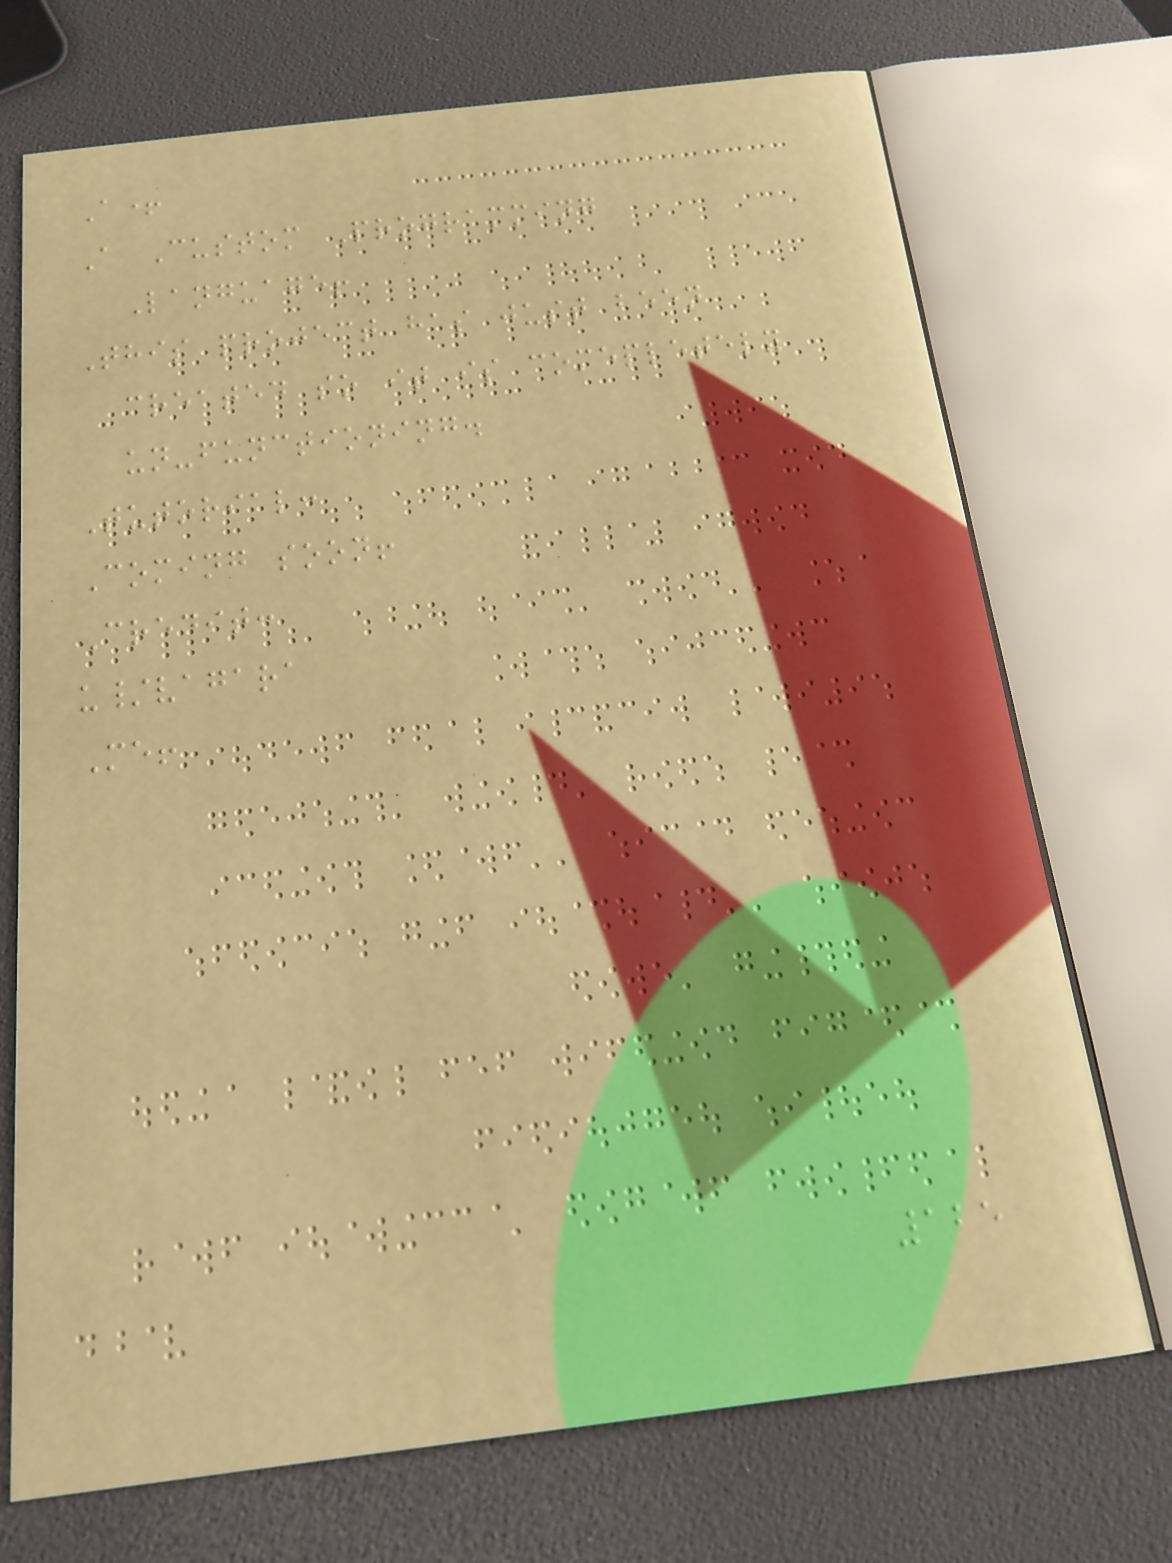A+
A Custom Programming
Language!
This project has just been
created so it is comepletely
un-functioning.
Tutorial:
Coming soon!
Credit:
u/vagara
Me!
125
